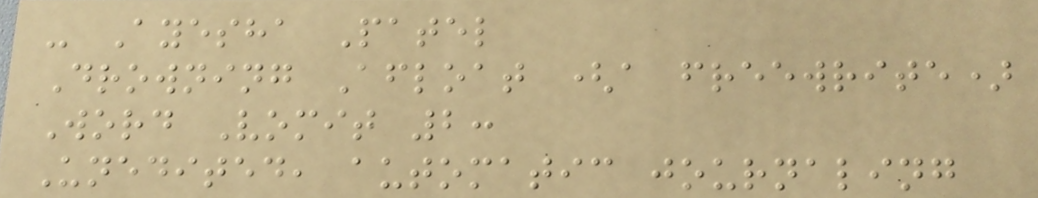- Ayesha Patel
Drowning Afloat (a freewrite)
Word Vomit 2:
Unedited, automatic journaling
